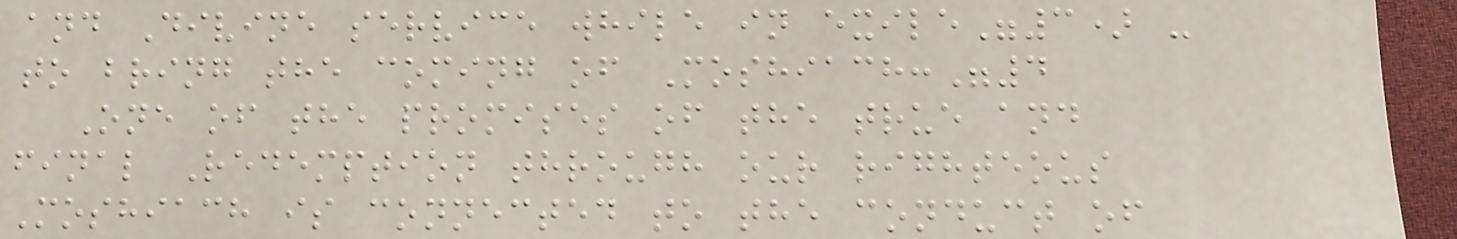and Divine service while in exile"3) -
to bring the coming of Moshiach:"4
One of the promises of the true and
final Redemption through our righteous
Moshiach is connected to the conduct of
